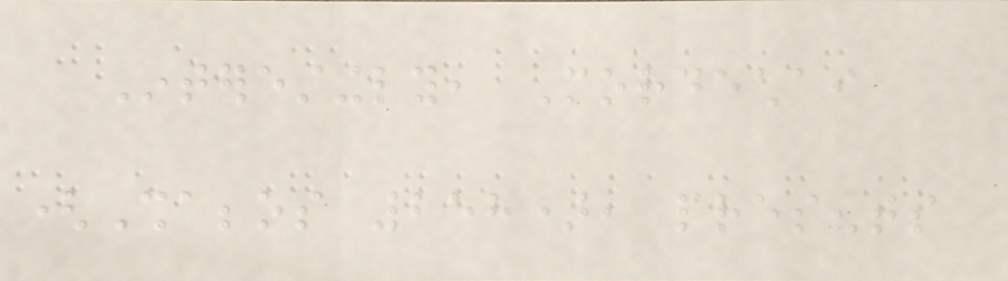Interestingly, Mordechai
(Shabbos 258), presents
